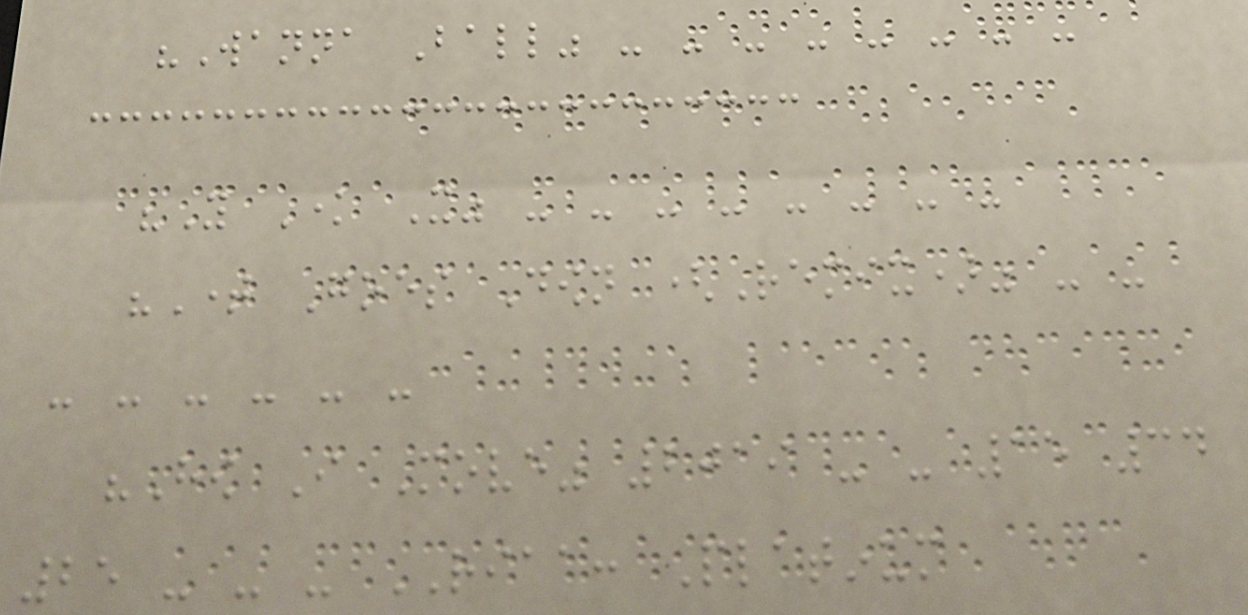"Wanna Ball" - - - - - - - -
"You Know It" - - - - - - - -
"Time Goes Down (Remix)" - -
- - - - - -
"How I Move" 2019 - - 15 34
25 - - - RIAA: Platinum
